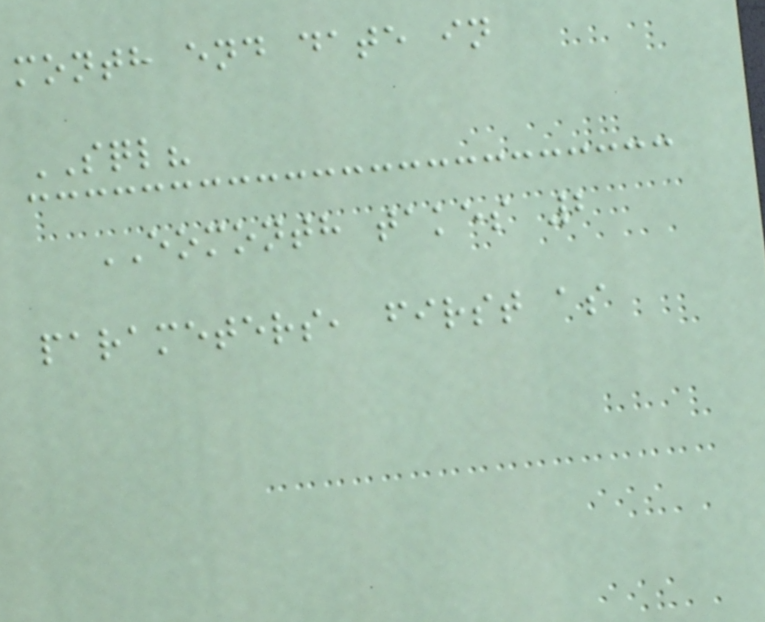month end date in
SQL?
EOMONTH takes 2
parameters, first as
